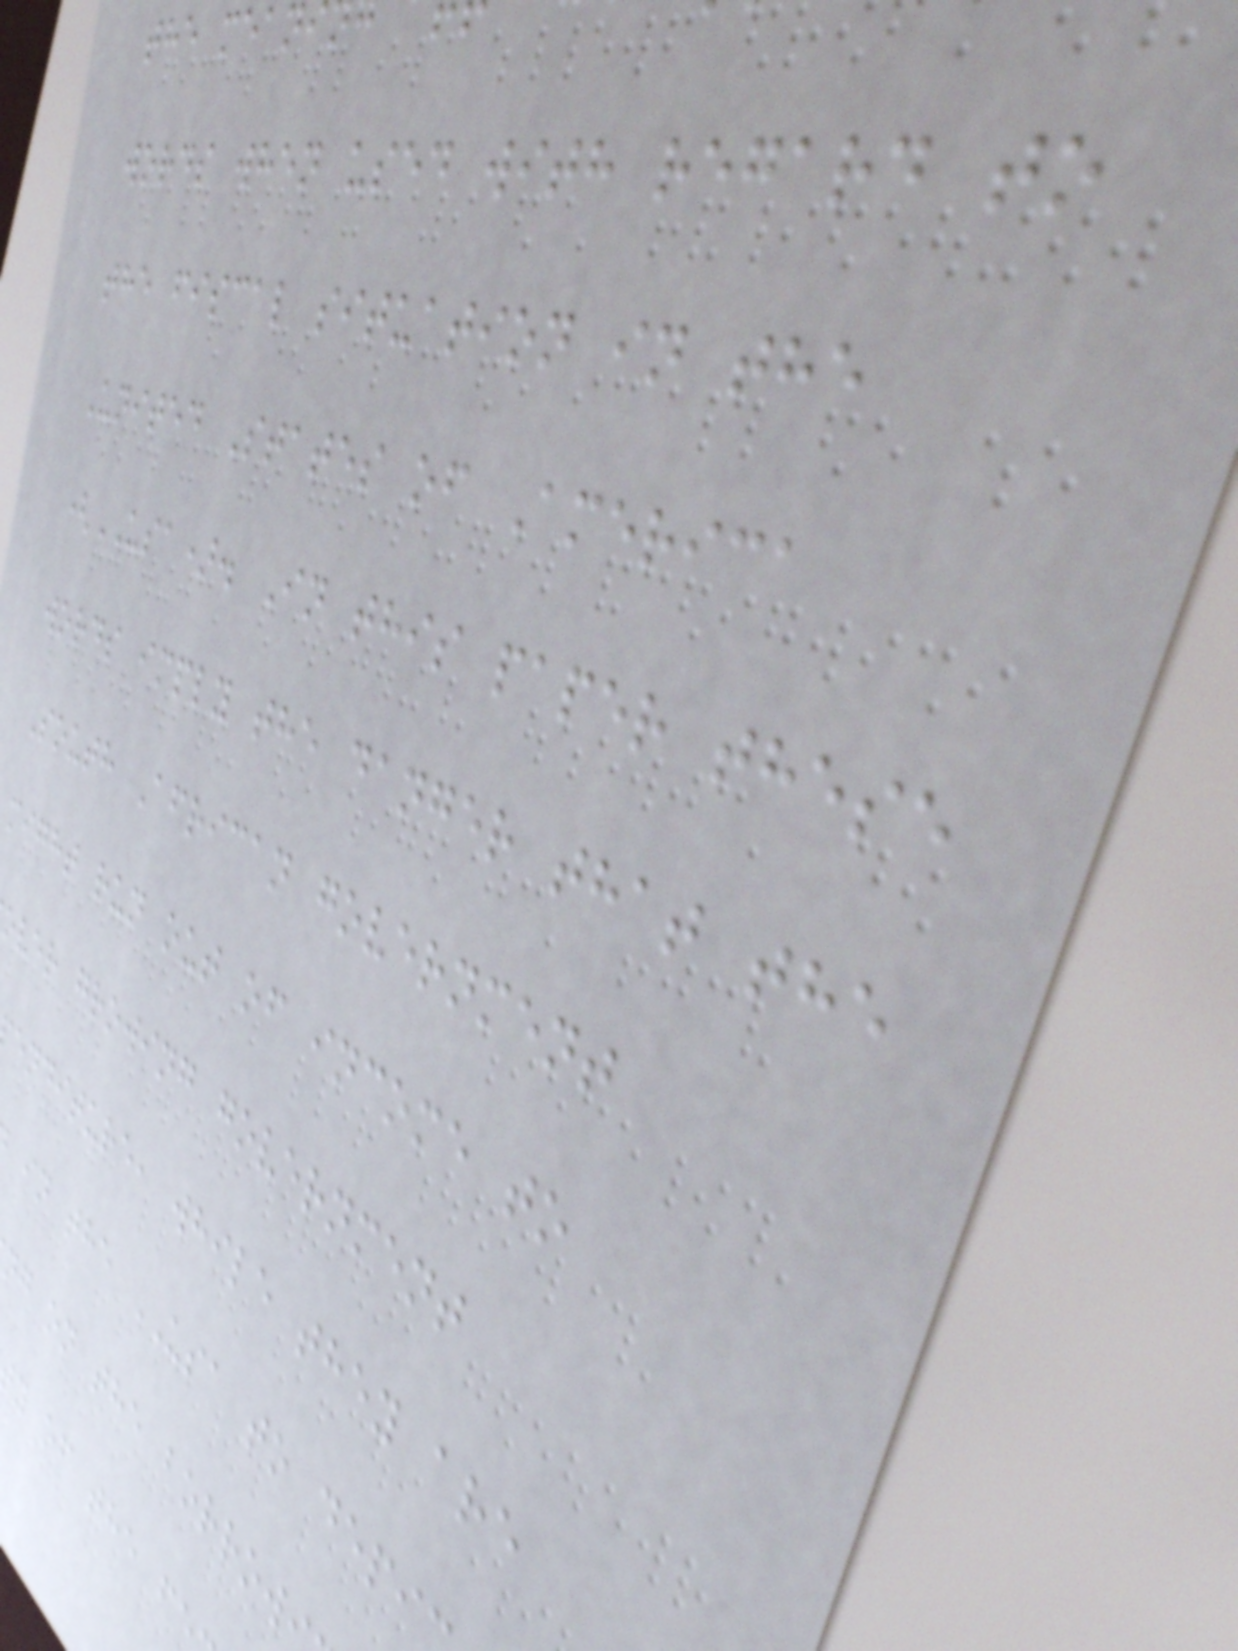the meani
words when used with regard to
the fiscal situation in the
United States of America
(USA). In this paper these
words imply the danger that the
South African government
might run out of income to
over growing government
enditure, while they are
in the USA to depi
ng on the borrow
y of the fe
